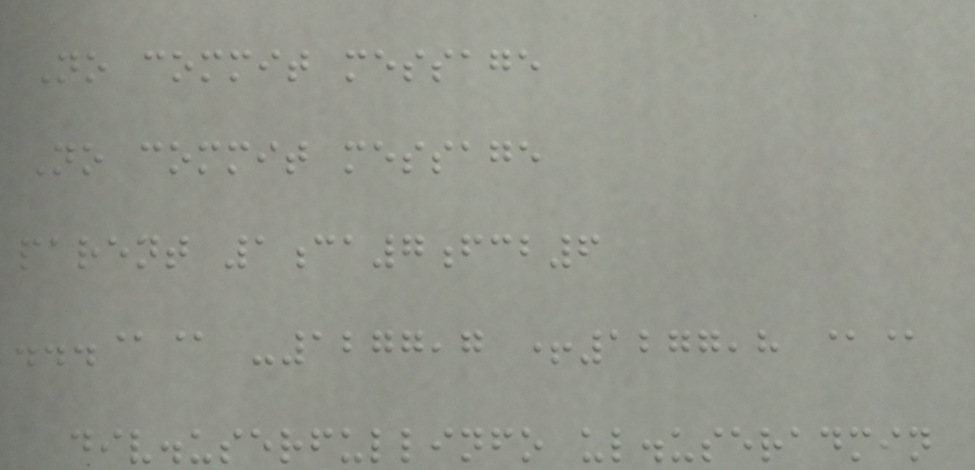No commit message
No commit message
parent 1ca7fcb6
...@@ -1277,7 +1277,8 @@
div.userfullinfo ul.useradmin
